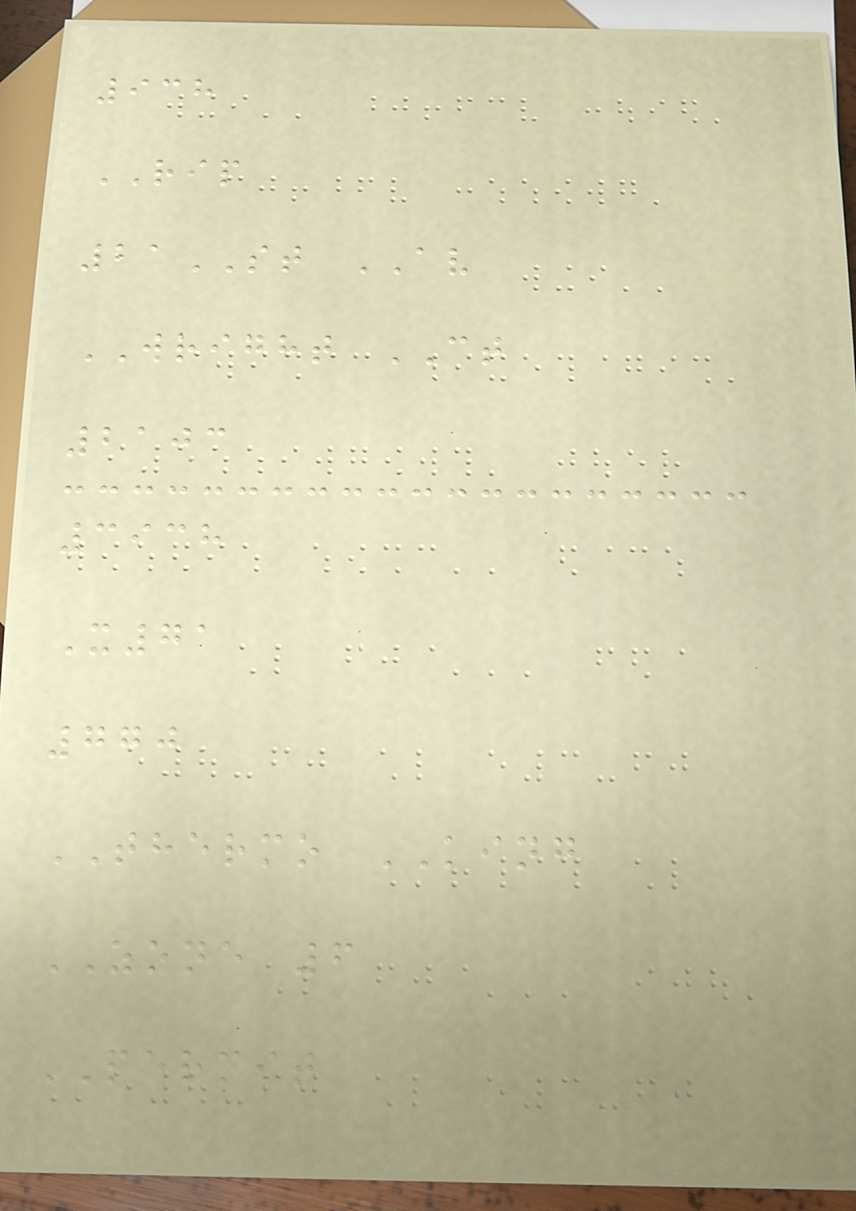938
RIP
21ST AV
WRIGHT CT
2103
3938
X71
770
THERMO KING
ZONE 6
PERMIT
